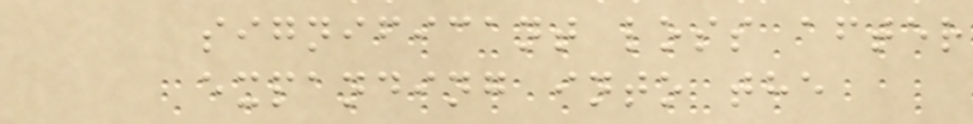significant loss after
expanding into the
